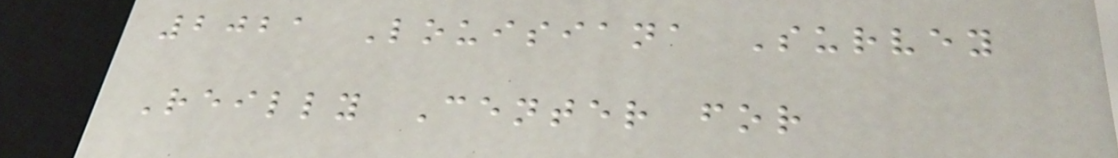2021 Louisiana Survey
Reilly Center for
